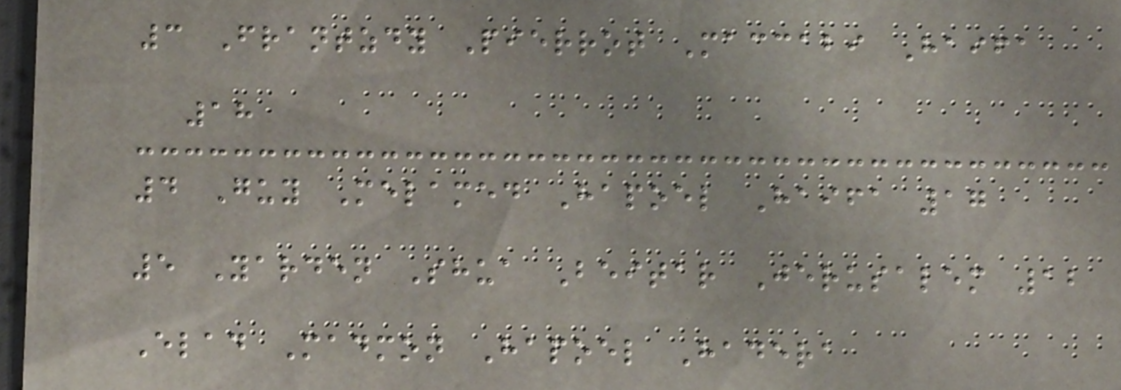3 Frantzdy Pierrot Maccabi Haifa
18
4 Guy Melamed Hapoel Haifa 17
5 Yarden Shua Beitar Jerusalem 12
Elad Madmon Hapoel Hadera
